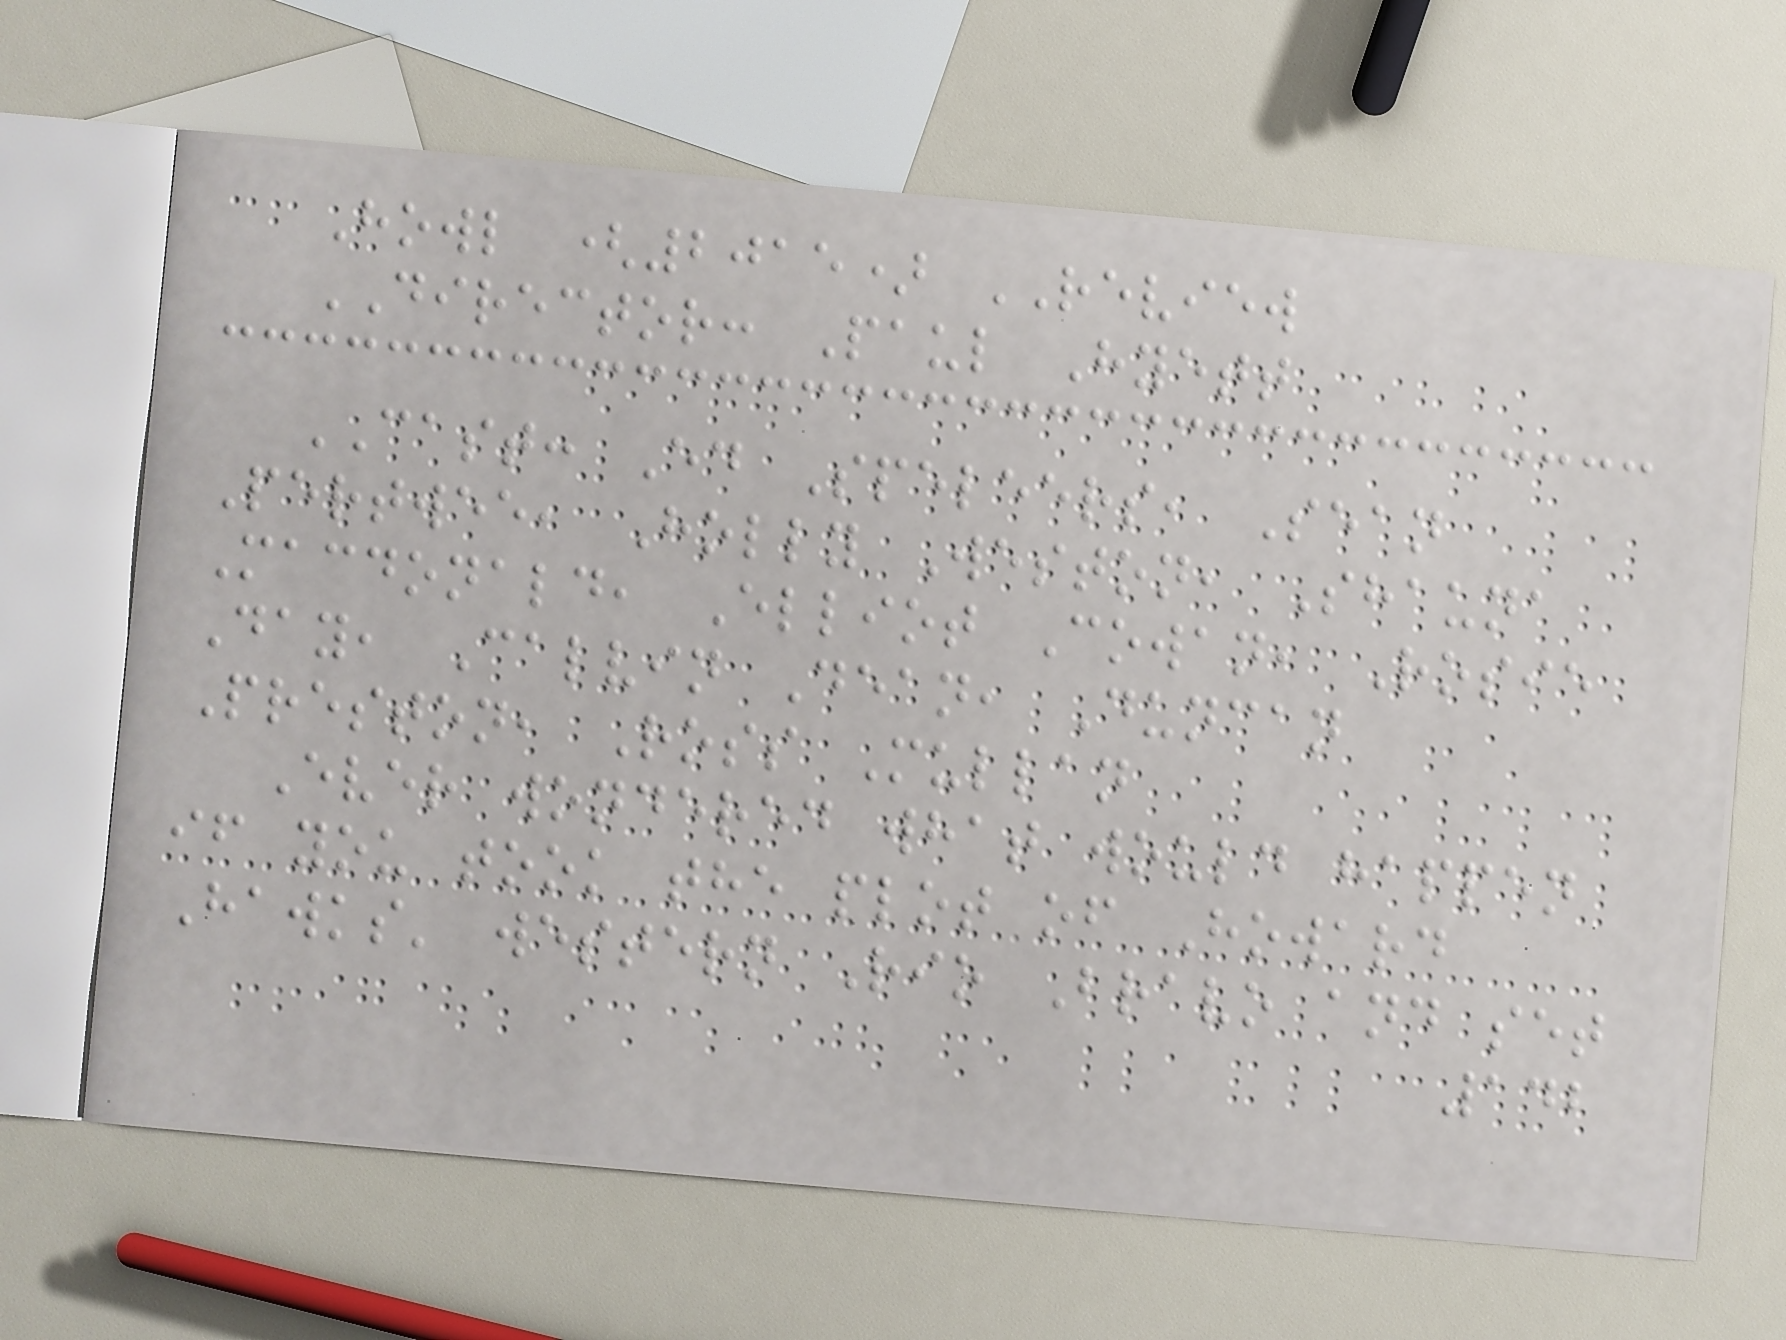Howl (2015) REVIEW
DIRECTOR: Paul Hyett
CAST: Ed Speleers, Sean
Pertwee, Holly Weston, Shauna
Macdonald, Elliot Cowan, Rosie
Day, Calvin Dean, Duncan
Preston, Ross Mullan
Ever wondered what would happen
if you took the plot of Howard
Hawks' western Rio Bravo and set
142
